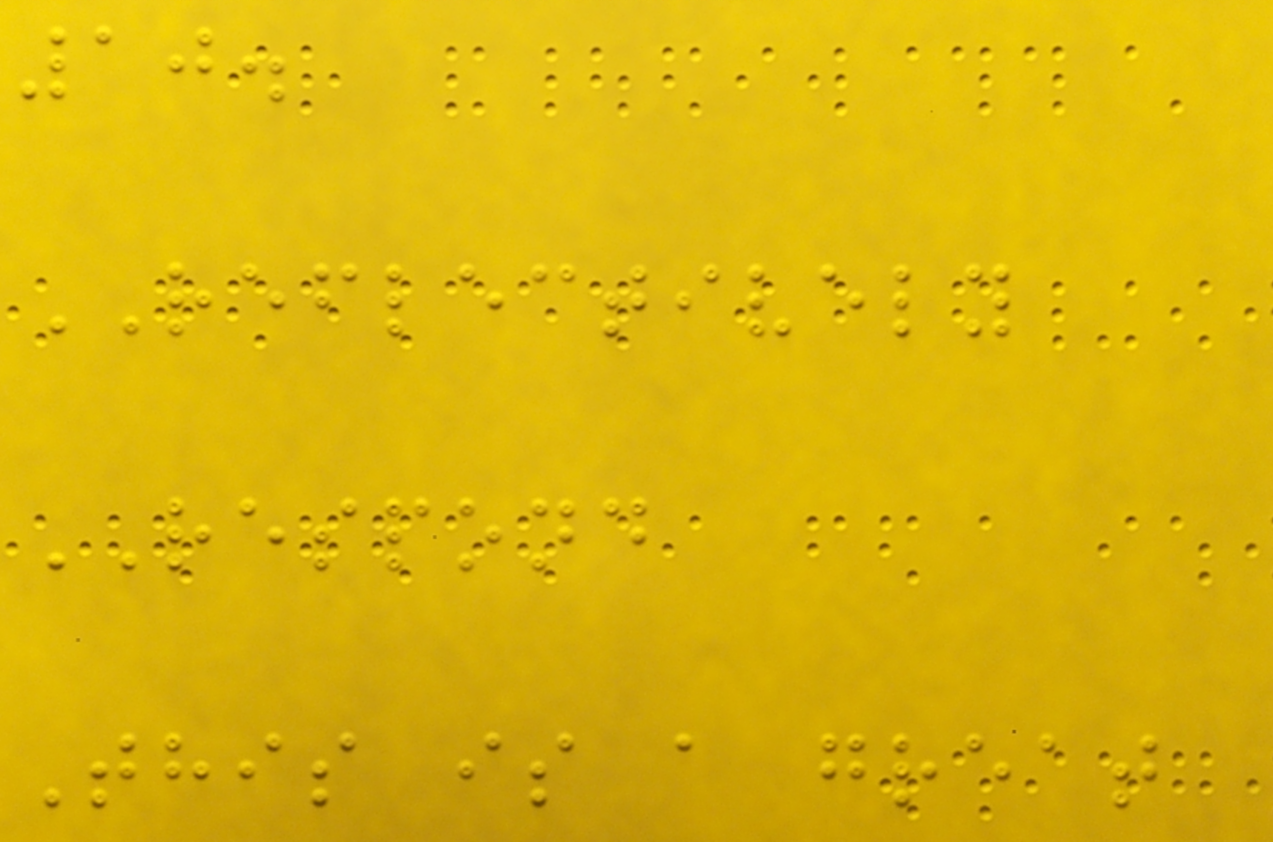10.
REFLECTIVELY
RESPOND
This is a great
